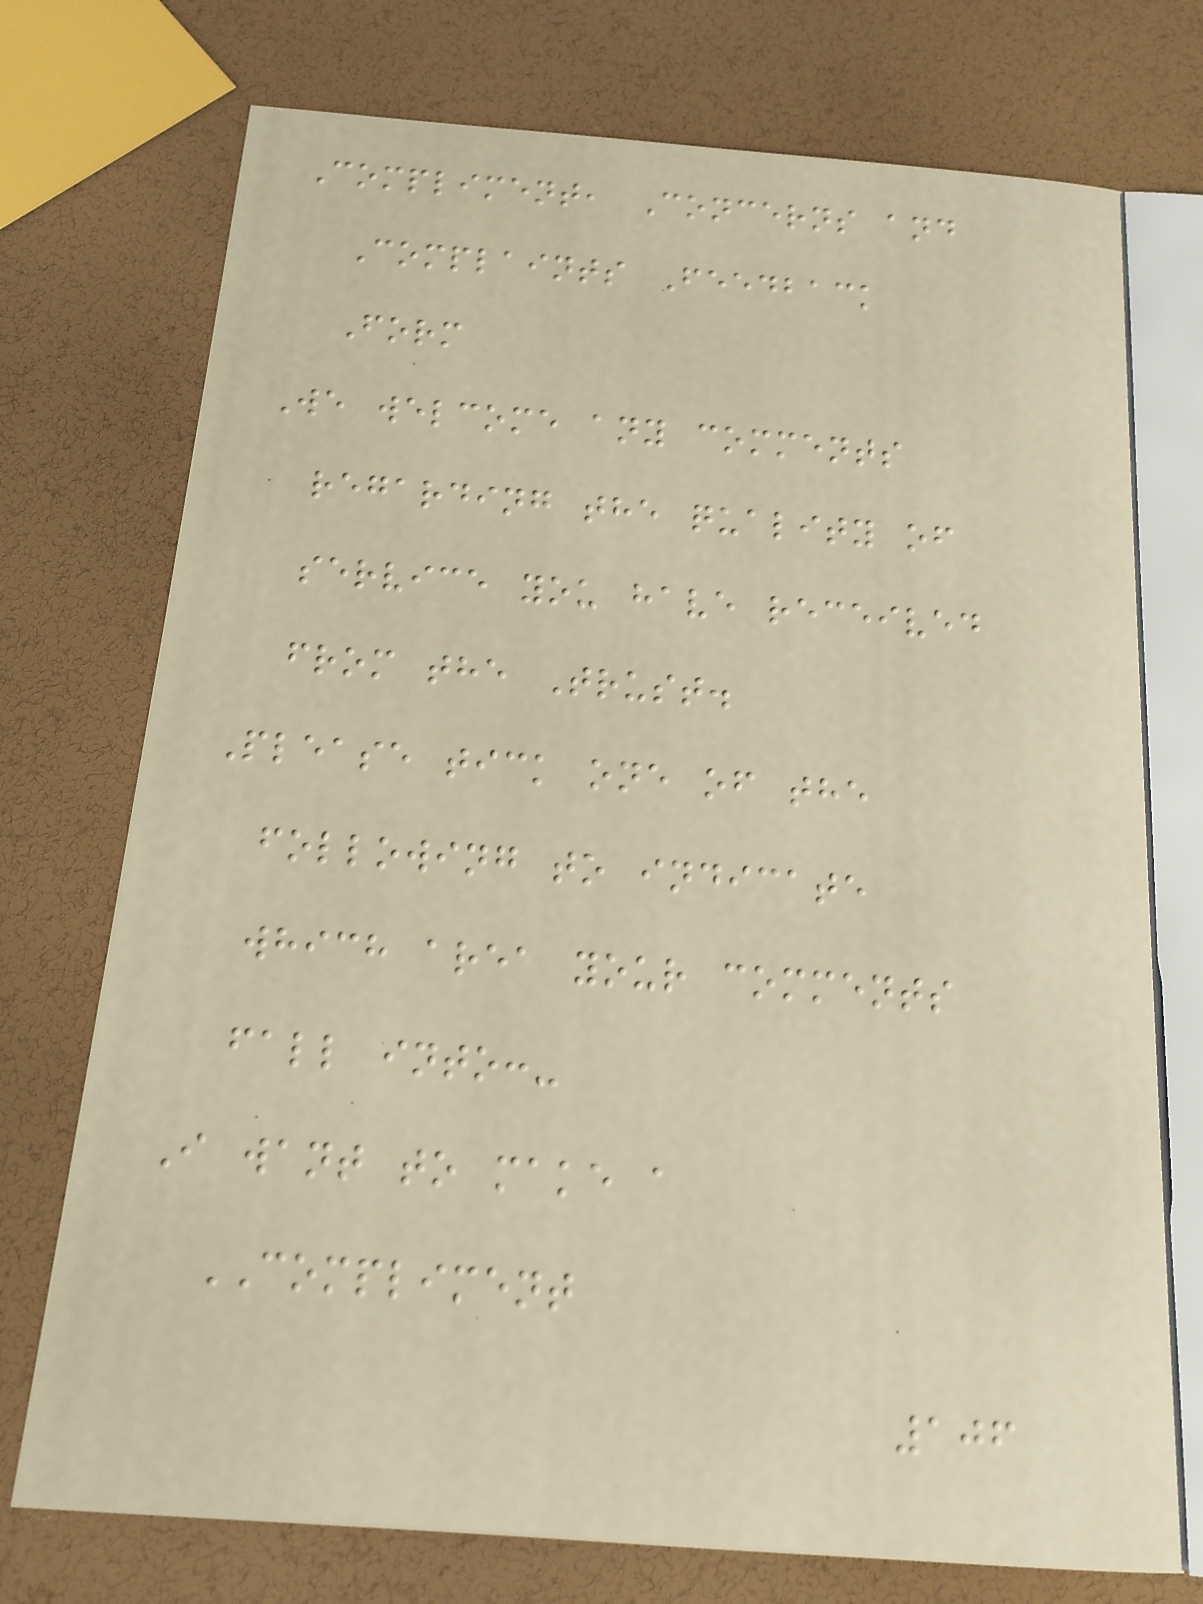Compliment, Concerns and
Complaints Feedback
Form
We welcome any comments
regarding the quality of
service you have received
from the Trust.
Please tick one of the
following to indicate
which area your comments
fall into:-
I want to make a
COMPLIMENT
106
